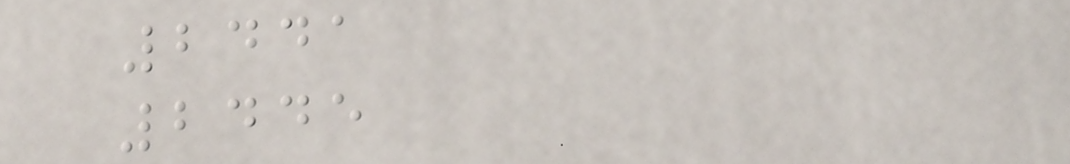2441
2445
